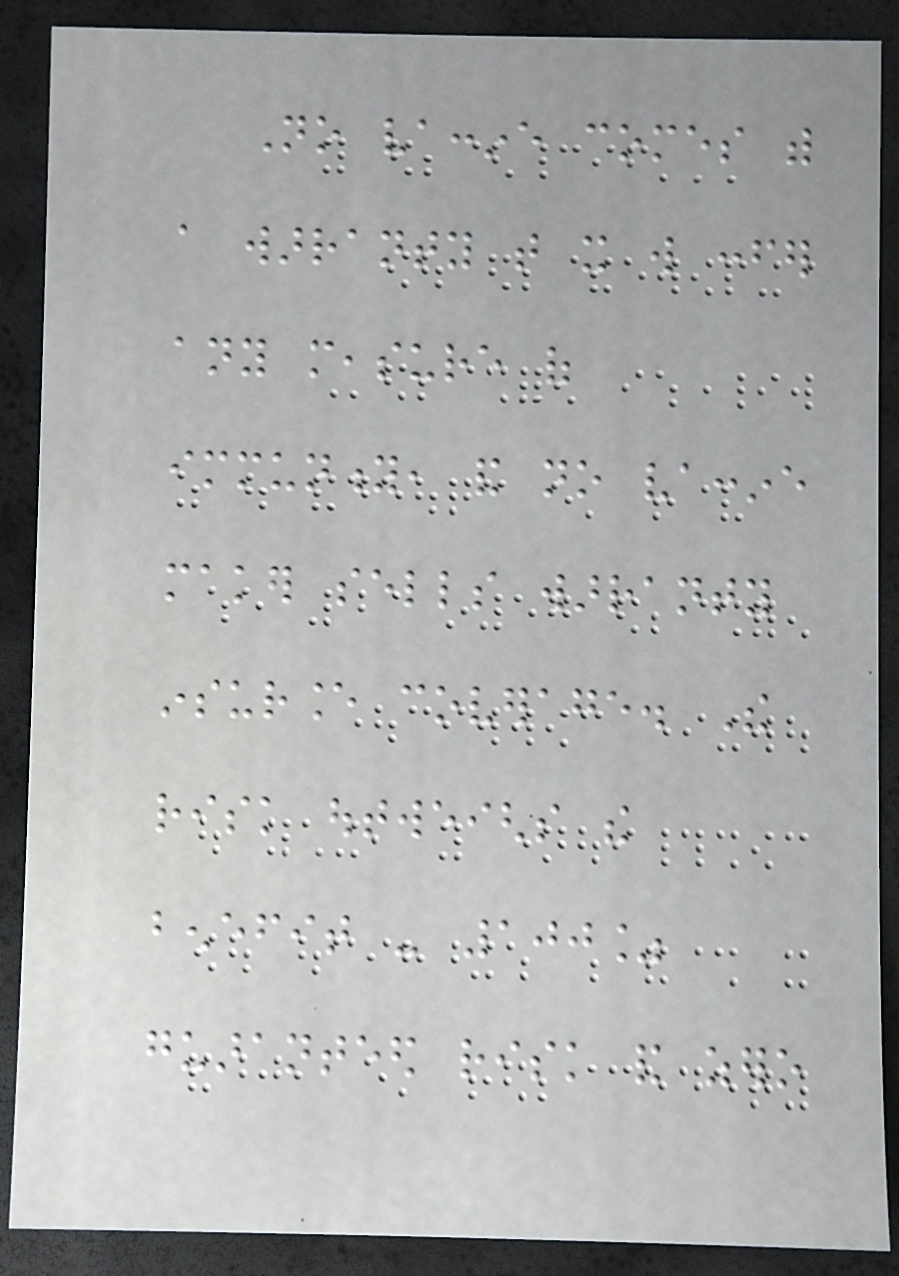No vaccine comes with
a warranty that it will confer
any measure of
immunity, and no vaccine
maker sells warranty
insurance coverage. The
risk outweighs the
benefit - 100%
guaranteed risk and zero
